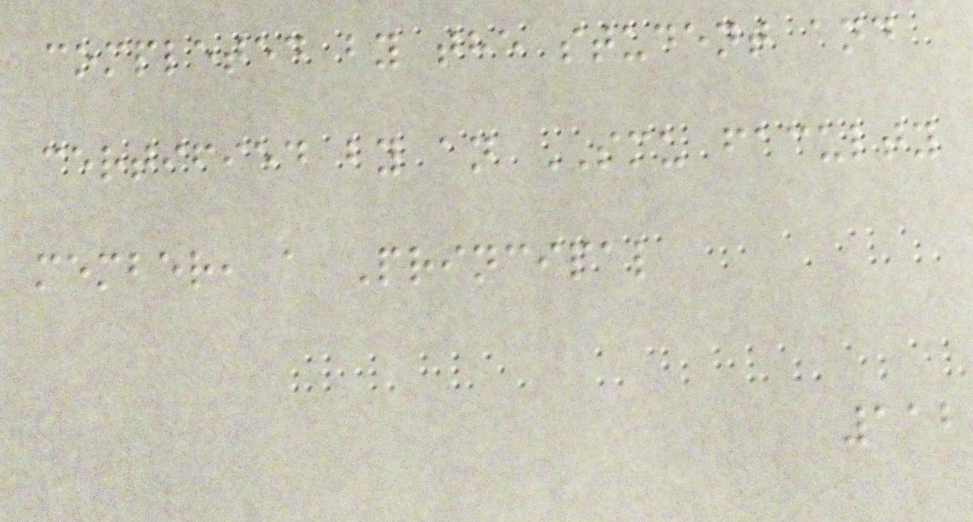completed by the student and
certified by an SMU faculty
member, a Principal
112
